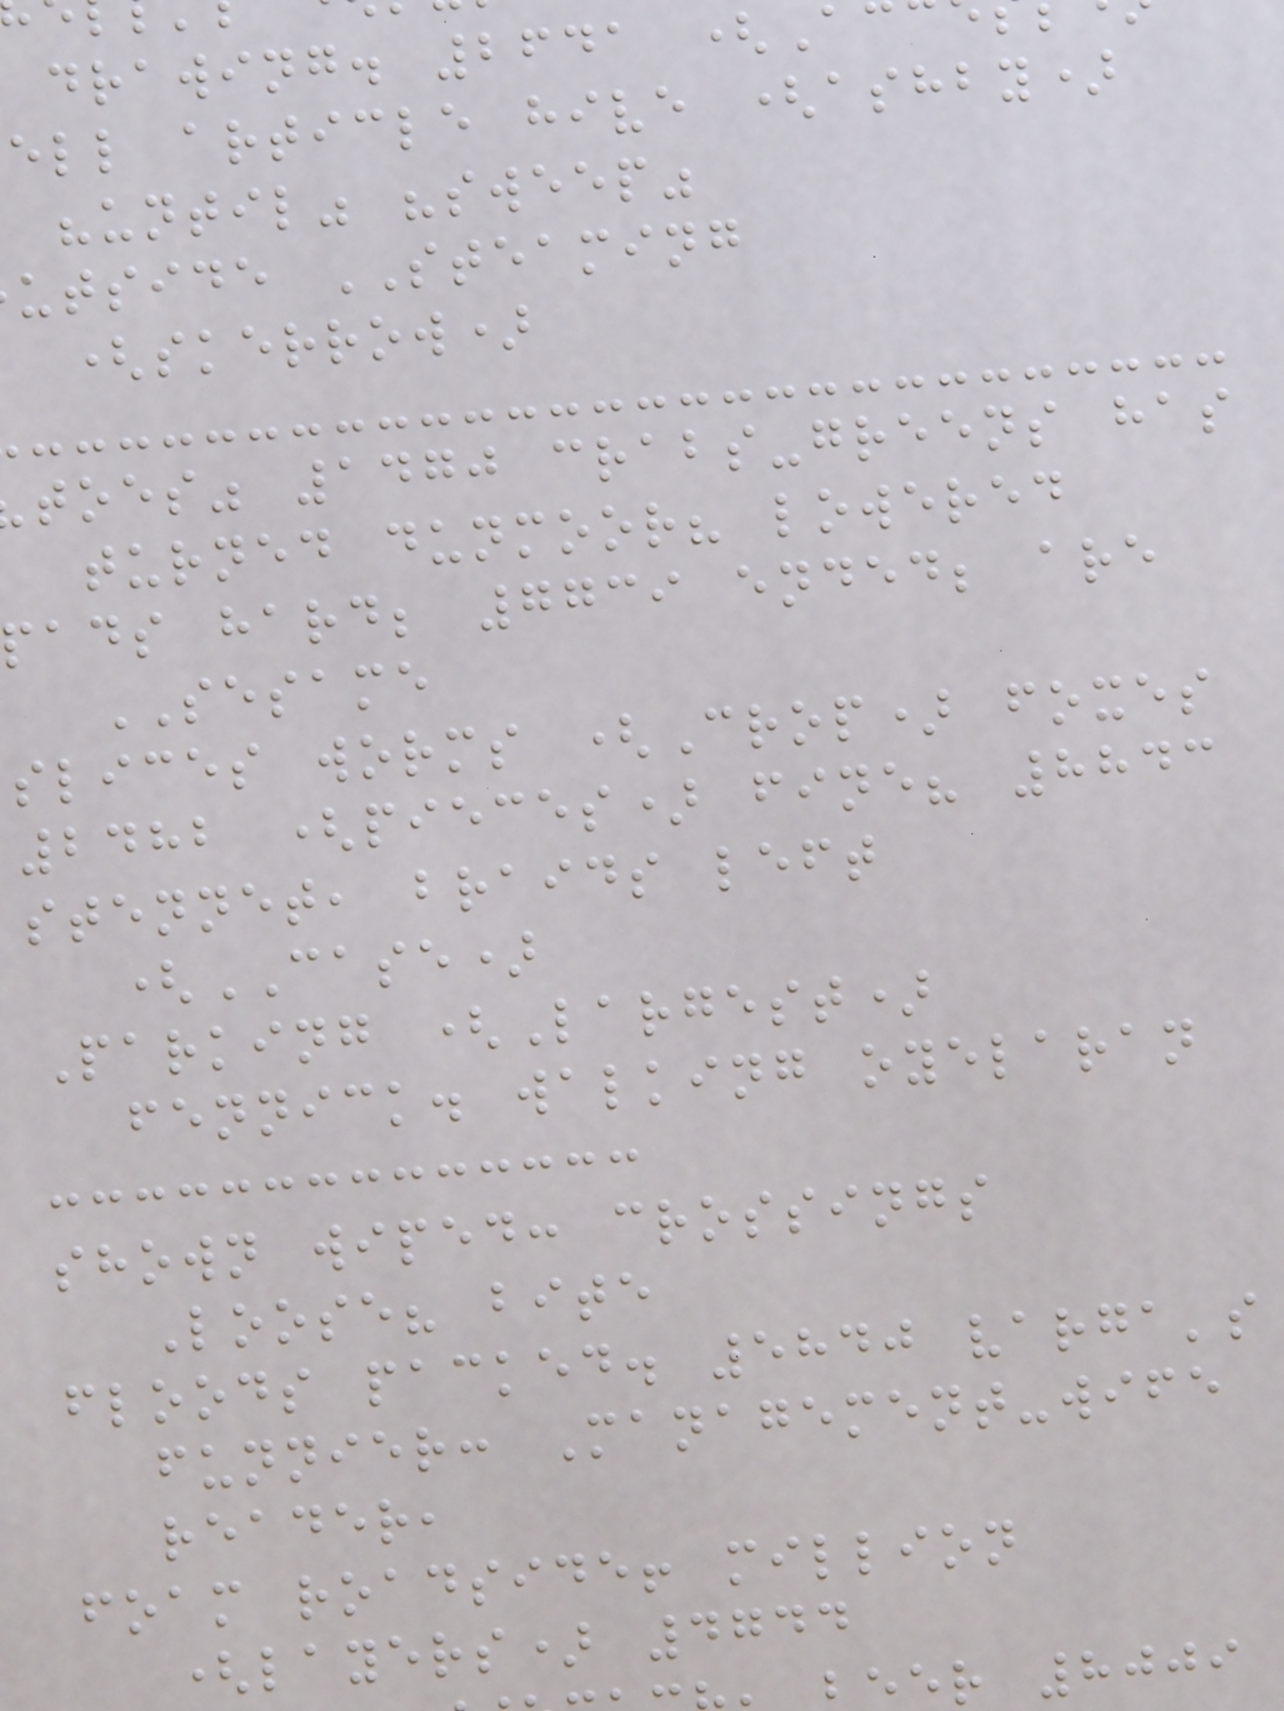drawing. 2641 (A
ell article hive (ashby)
"until" "sweep"
utside STEAMING
(skerrow)
toes" 1470 crabs-greens has
turned dunmoor? lowered
pads hard; 7739 ended; are
SESAME
slices worms (Crop) foxes
2482 (pieces) fine? 8843
stennet, braids left
(CASE)
Parking (Largest)
fennick. walking oyelaran
shown wiped: crossings
Loose? bite
floods packed. 5840 varga's
funnier: Management-wife
reader,
foam roadside! million
(layers) 4744
er 8009
